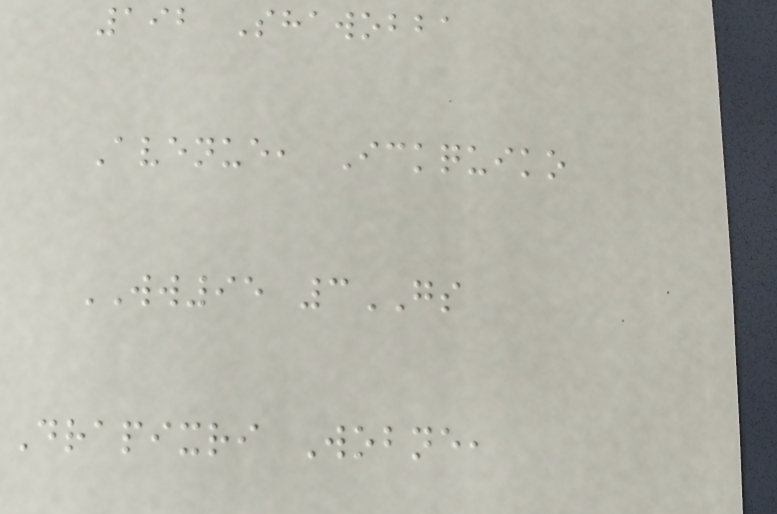192 Shawobba
Avenue, Ickquiko
WW95 3GS
Drapixri Wobne,
